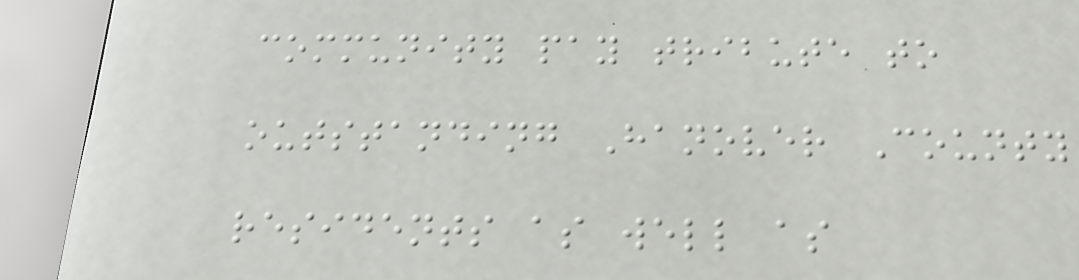community pay tribute to
outstanding Hanover County
residents as well as
